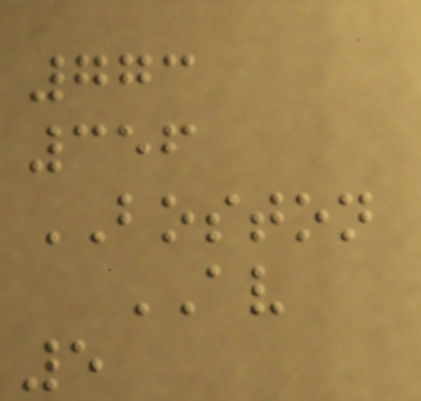773
356
BOSTON
AV
5
